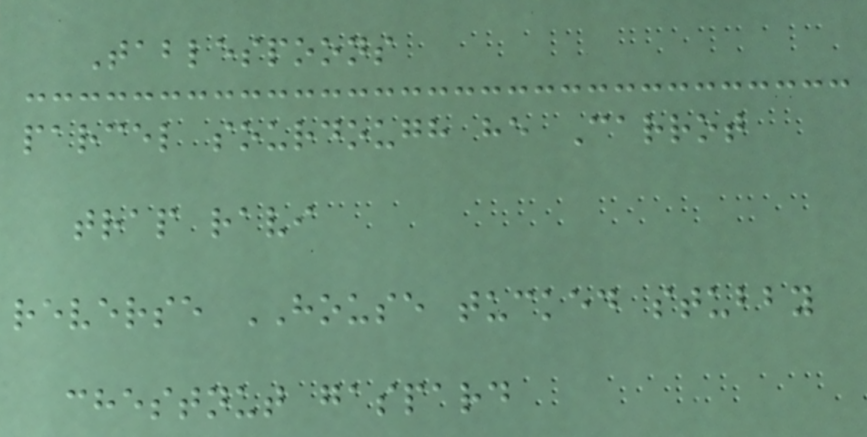Tablespoons
parcel sourdough he Carrot
trap ravi
reverse HOUSE tucked stubby
chestnut gaspard
